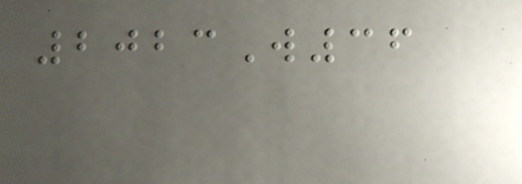2023W36
